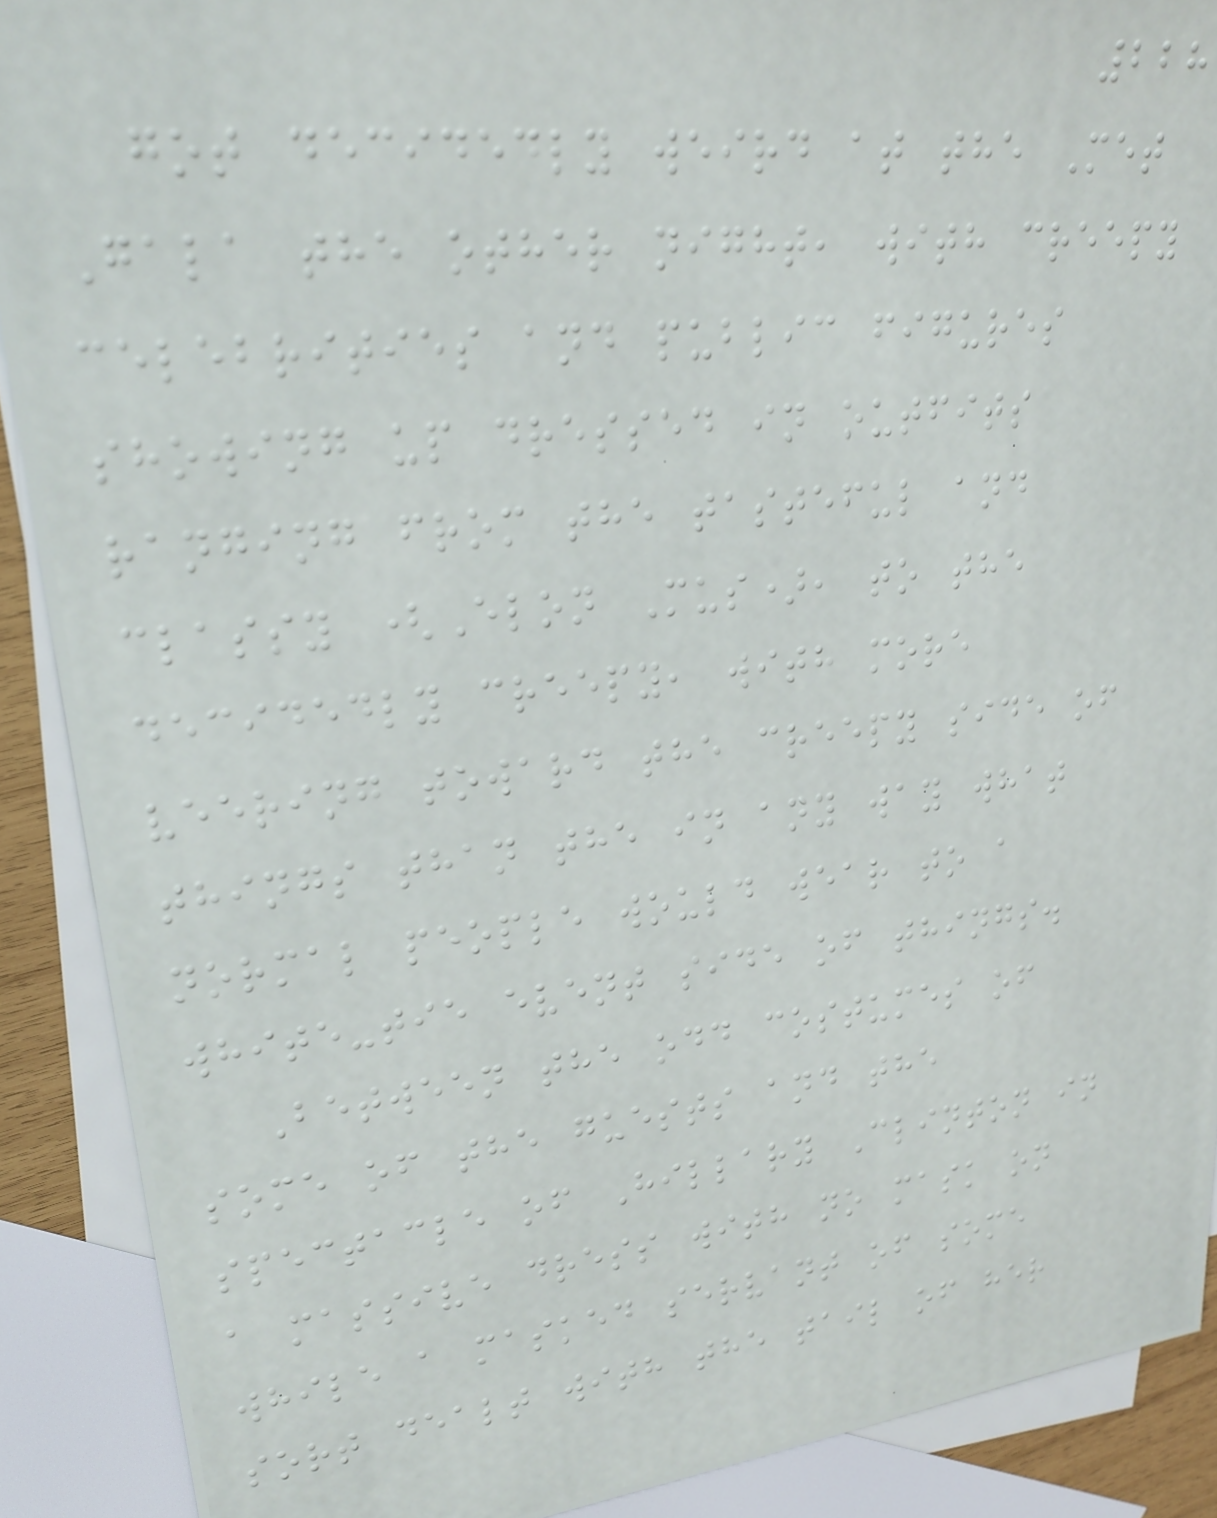228
got decidedly weird at the Met
Gala the other night, with creepy
celebrities and public figures
showing up dressed in outfits
ranging from the tasteful and
classy (Elon Mus), to the
decidedly creepy, with more
veering toward the creepy side of
things than the in any way what
normal people would wear to a
white-tie event side of things.
Between the odd costumes of
some of the guests and the
spectacle of Hillary Clinton in
a massive dress with no mask on
while a masked servant of some
sort dealt with the tail of her
